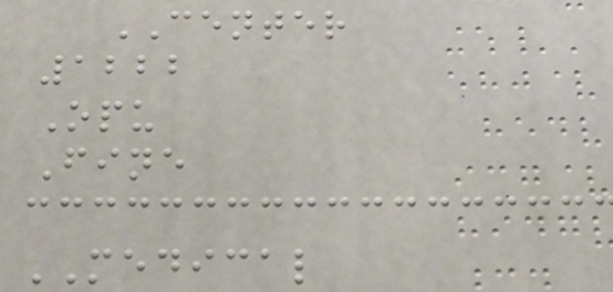CENTER
1222
Opu
Fine
MEDICAL
